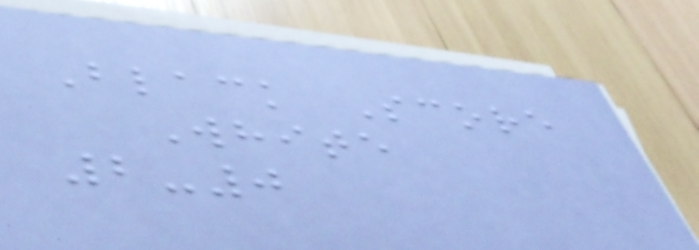Black Score
White
2-0
